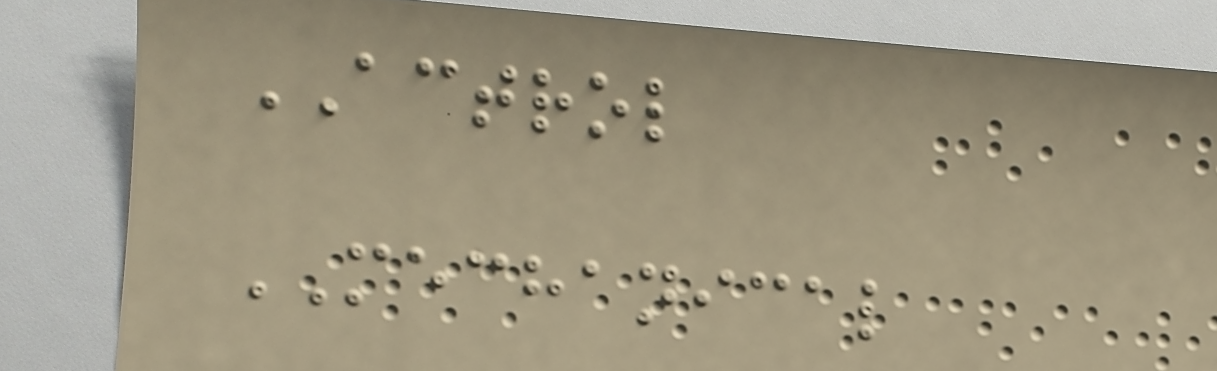ACTROL
MECHANICAL
